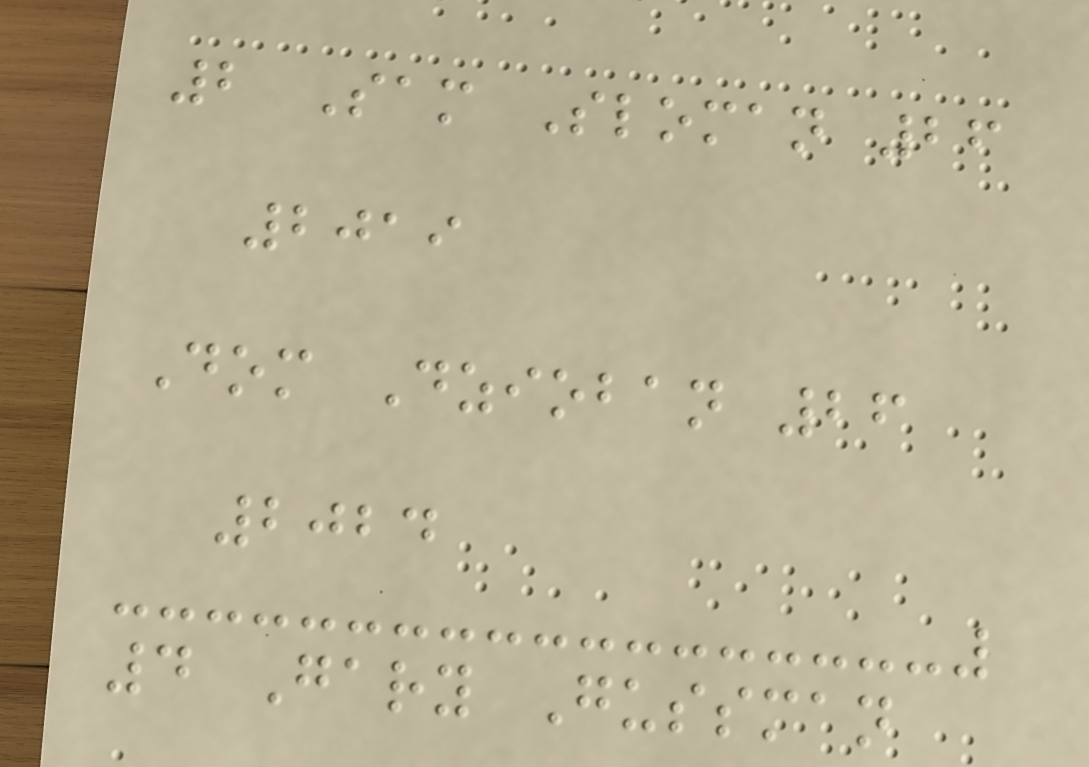2 Sam Sloman 26
2019
Dom Dzioban 26
2024
4 Gary Gussman
